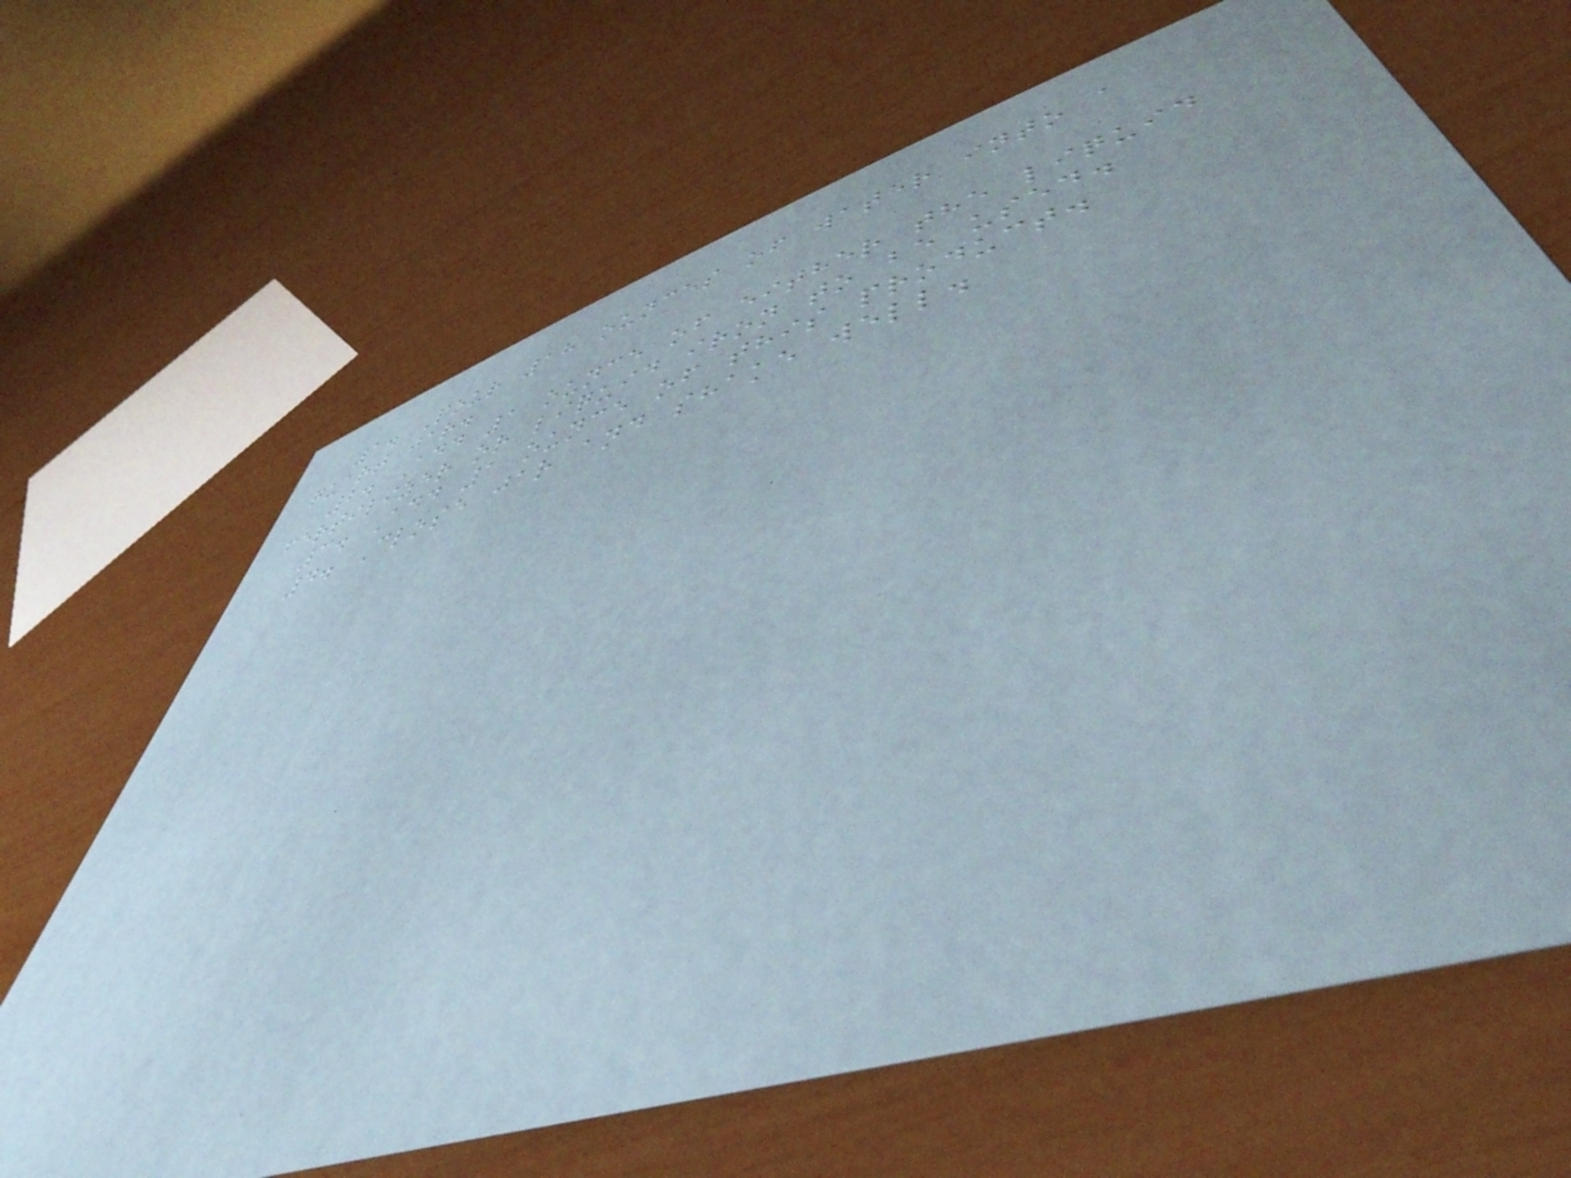1. Pour 18 ounces of water into a
quart jar.
2. Add 1 ounce of either the liquid
fertilizer or liquid iron to be used.
3. Add 1 ounce of this product.
4. Close jar and shake well.
